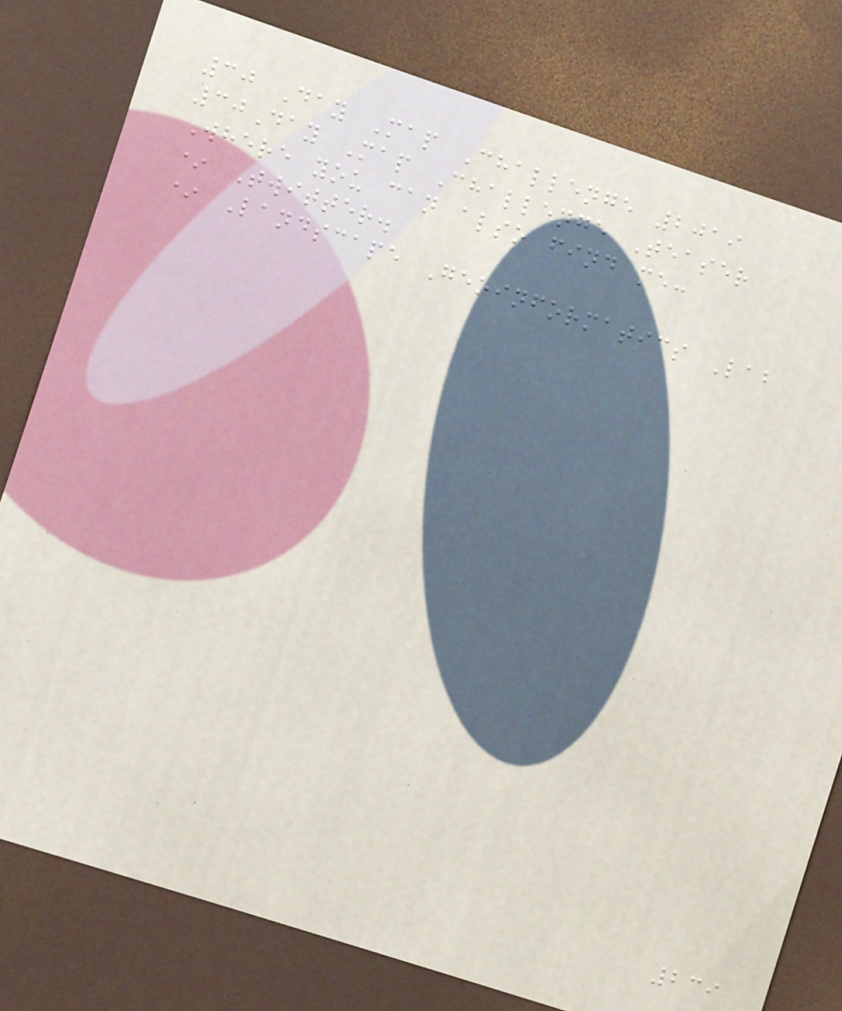30 Day Map Challenge 2019
30Day Map Challenge Teaser
Where you can also find me:
* Twitter.
* Landscape Geoinformatics Lab
239
